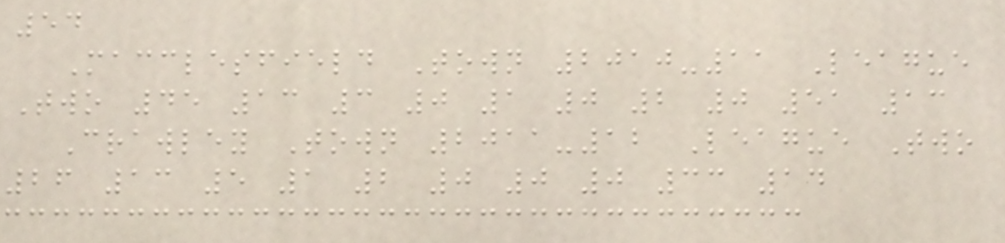54
Macclesfield Town 2010-11 League
Two 45 13 3 0 1 0 2 0 51 13
Crawley Town 2011-12 League Two
26 13 5 1 2 0 0 0 33 14
